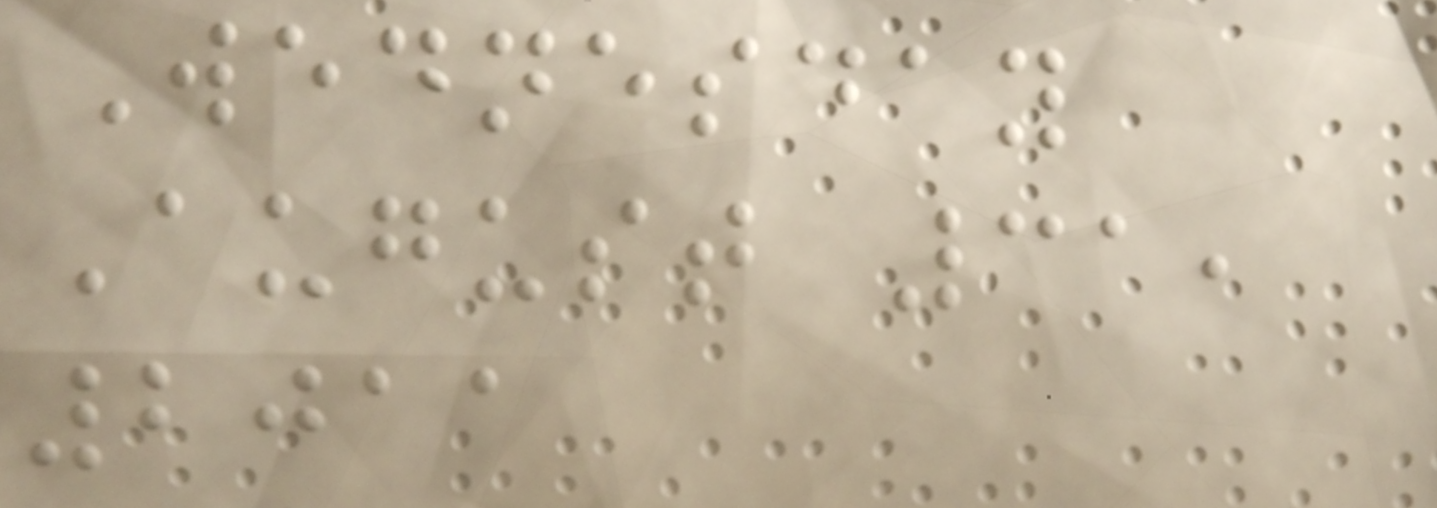Wednesday
August 31,
2011
